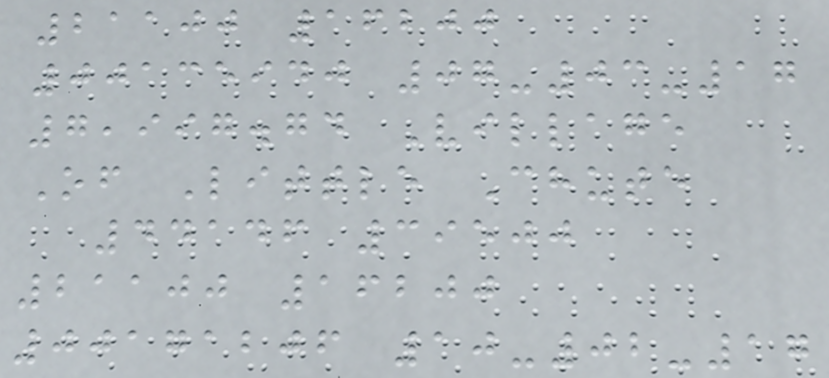21100 16200
00135940 07-03-17
7,997.74 Village
Of Little Chute
44146 39500
21100 16200
00171206 10-02-17
